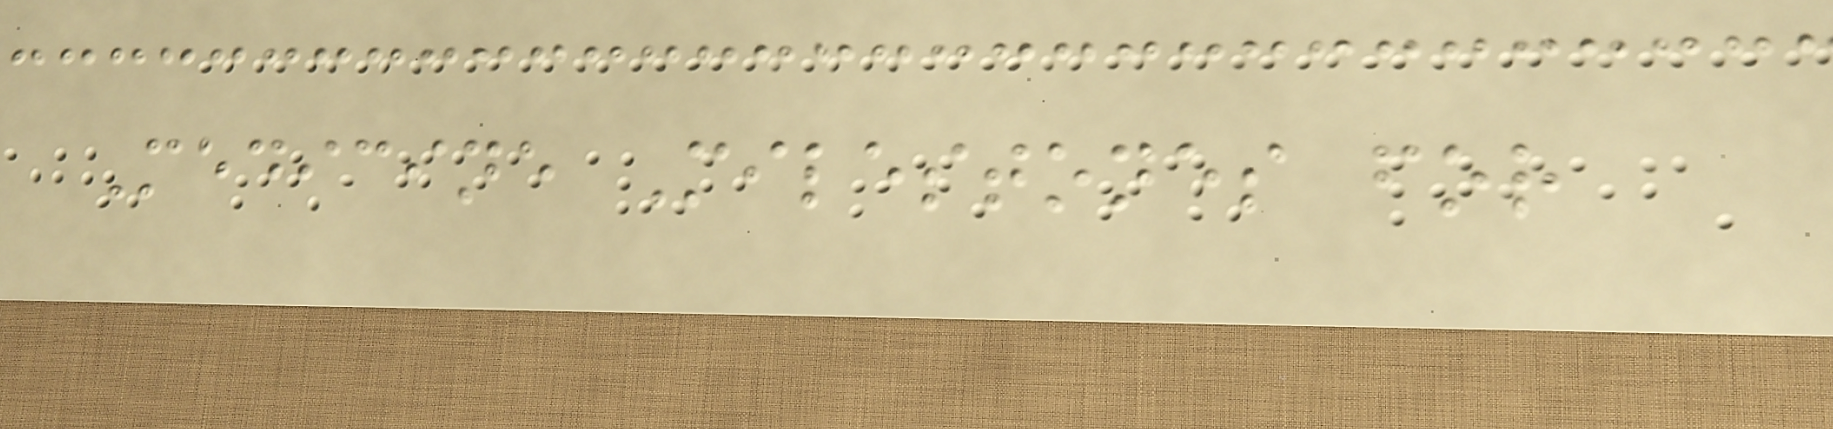Medicine Milestones for
